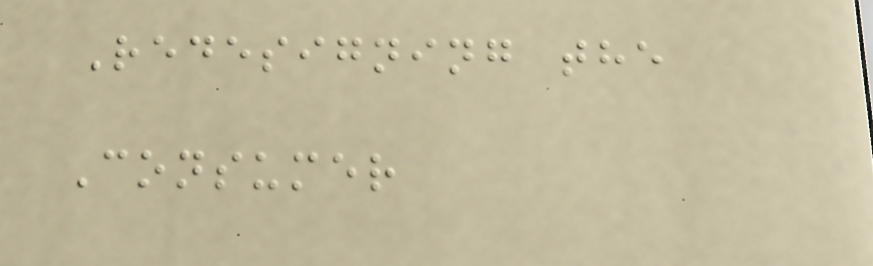Redesigning the
Consumer
